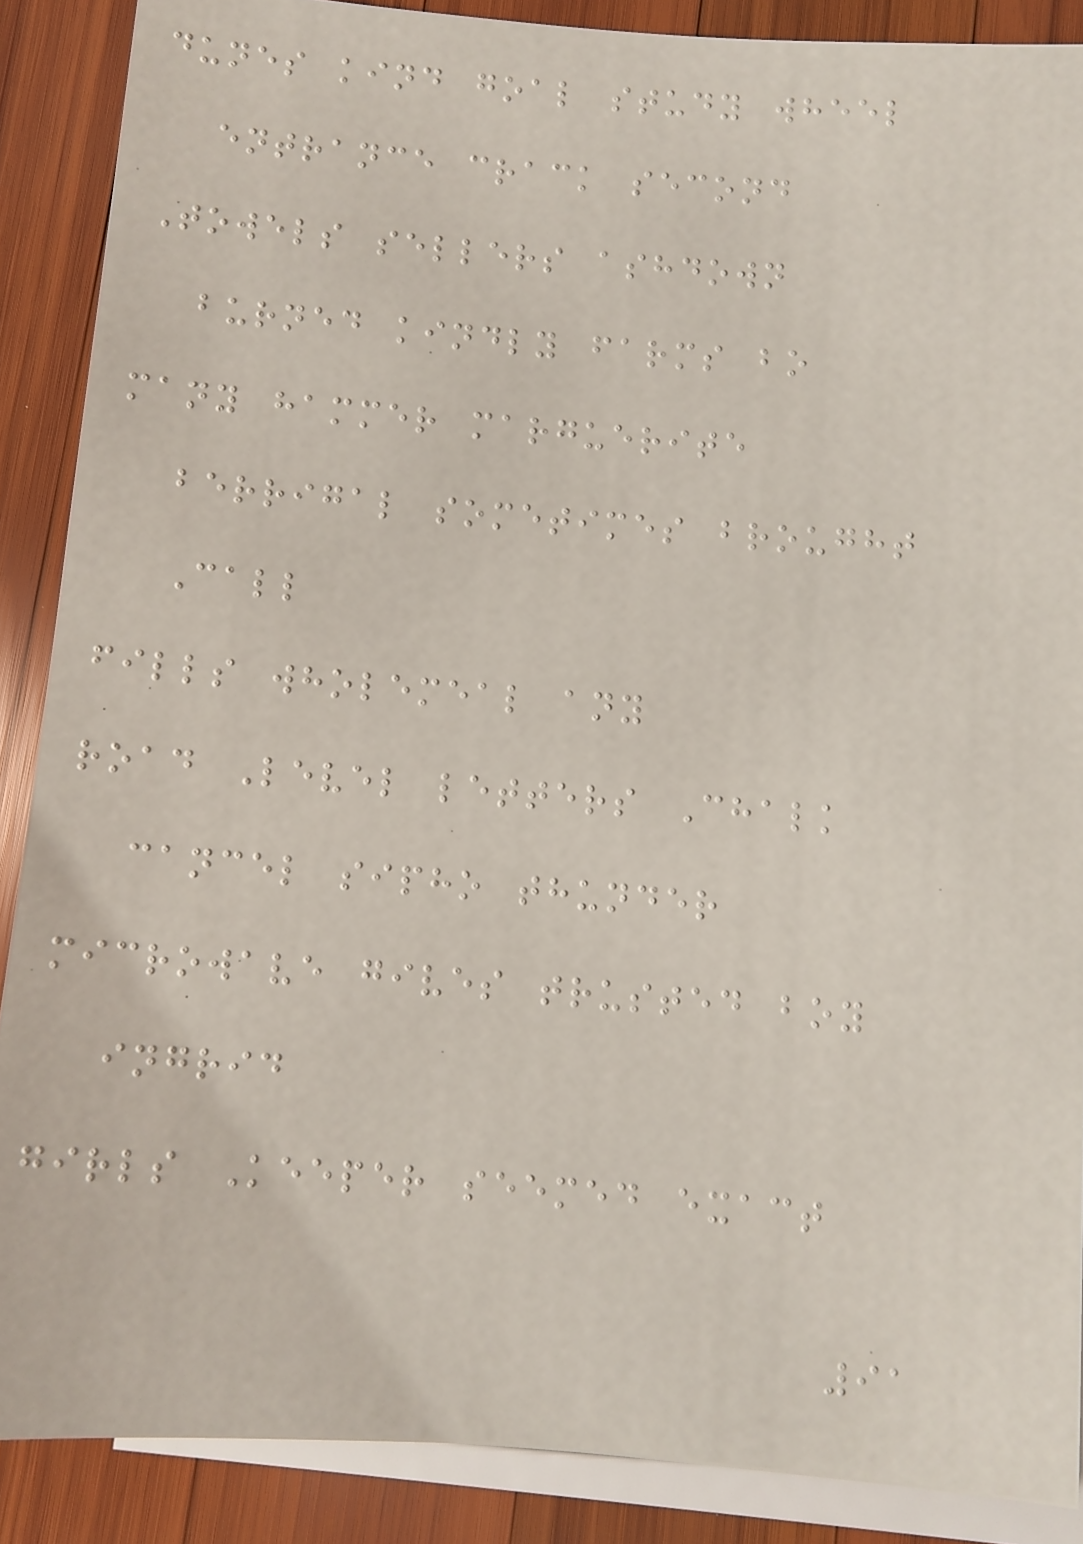dunes kind goal study wheel
entrance crack second
Towels sellers ashdown
burned kindly farms bo
many hammer marguerite
berrigal sometimes brought
Call
fills wholemeal any
road Level letters Chalk
cancel sipho thunder
microwave gives trusted boy
ingrid
girls Keeper seemed exact
91
